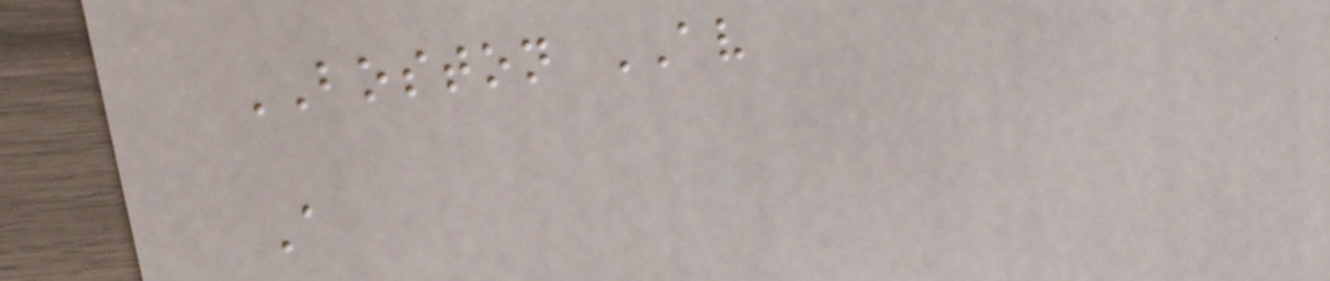BOSTON AV
A
